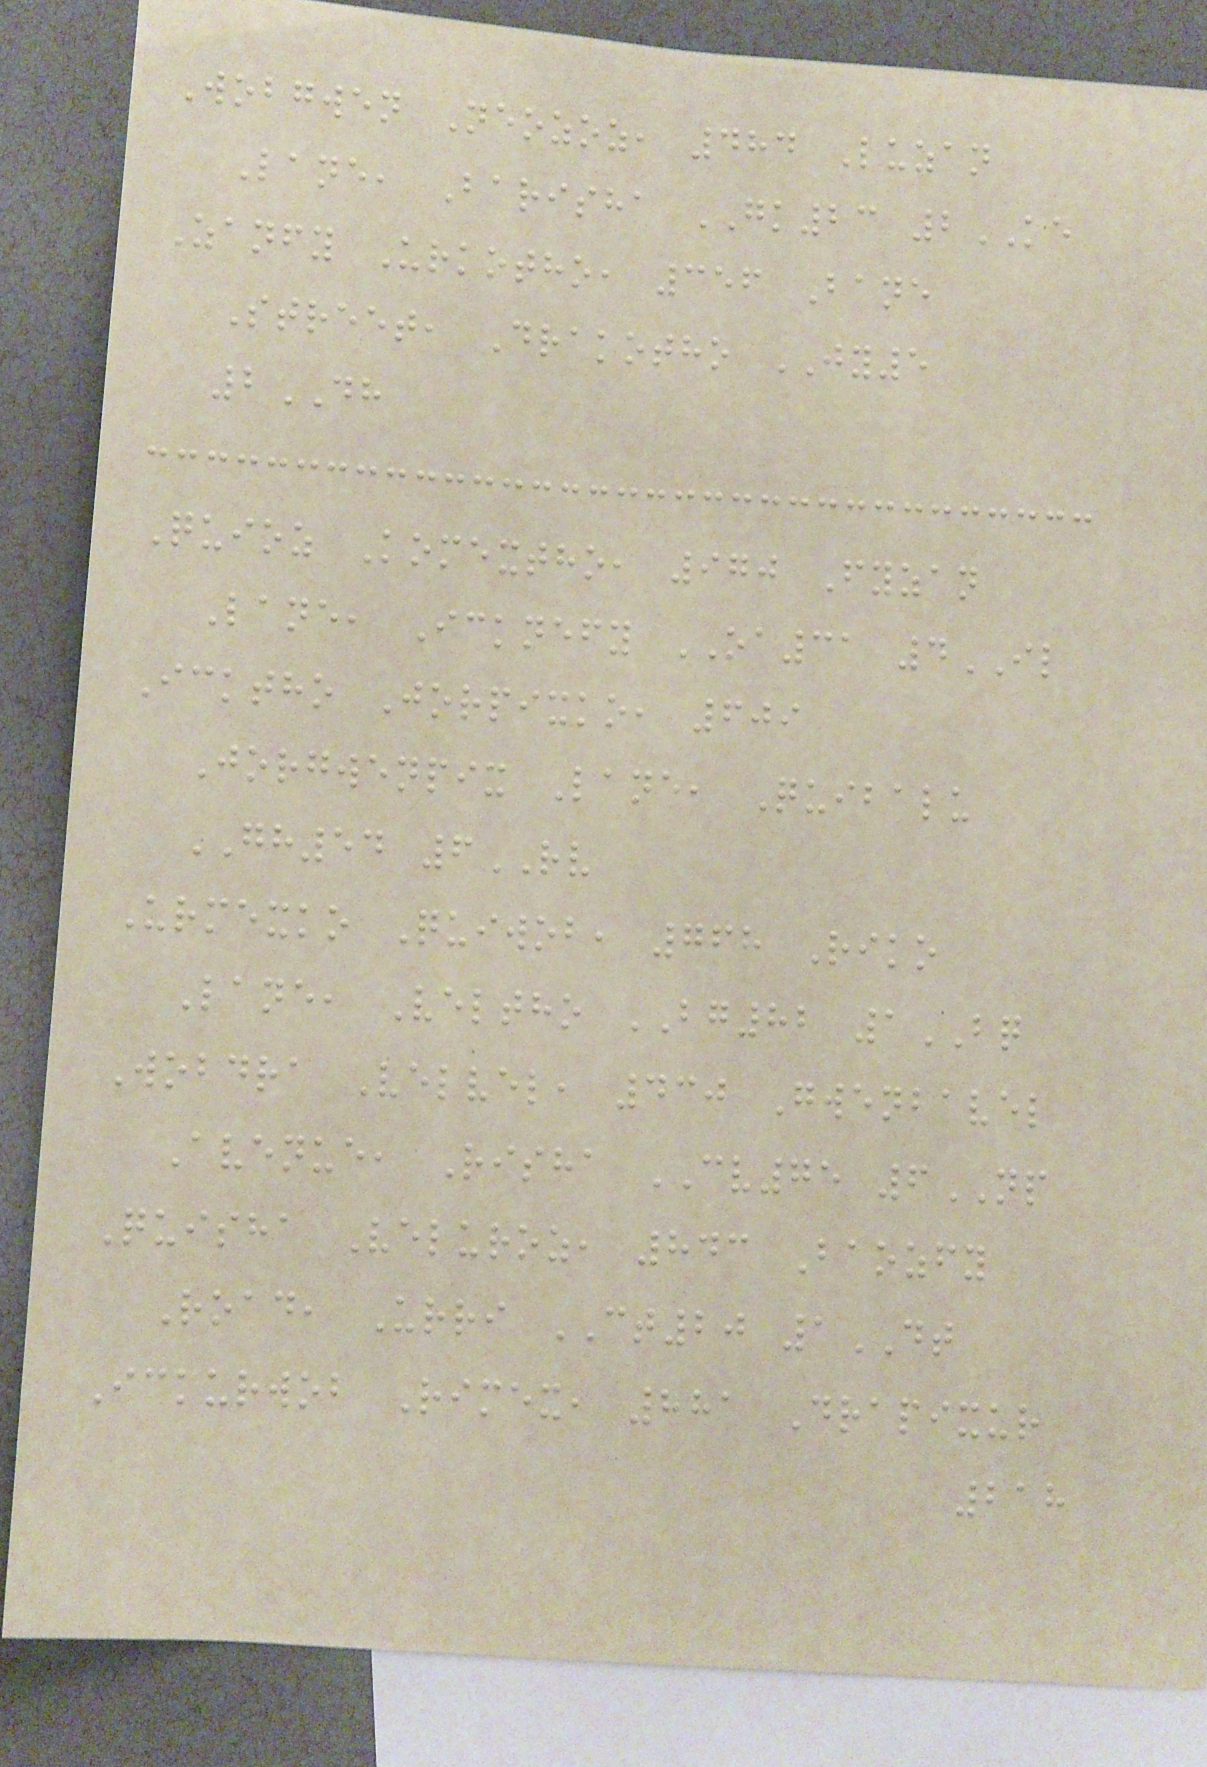Wobgwen Neozoz, 484 Luzan
Lane, Barisha GK23 2KE
Zanfy Urkotho, 356 Bane
Street, Drakotho JY5
2DH
Quioz Komextho, 970 Fyzan
Lane, Icknefy OA31 4IL
Icktho Jorpixko, 609
Jorgwenpix Lane, Quibalu
GH54 6RV
Urmexko Quiwob, 768 Riko
Lane, Veltho BG82 1BQ
Wobdra Velvel, 430 Gwenbavel
Avenue, Risha CV75 6NP
Quisha Veluroz, 843 Baozfy
Road, Urri CT20 1DT
Ickurwob Rimex, 881 Drapixur
218
